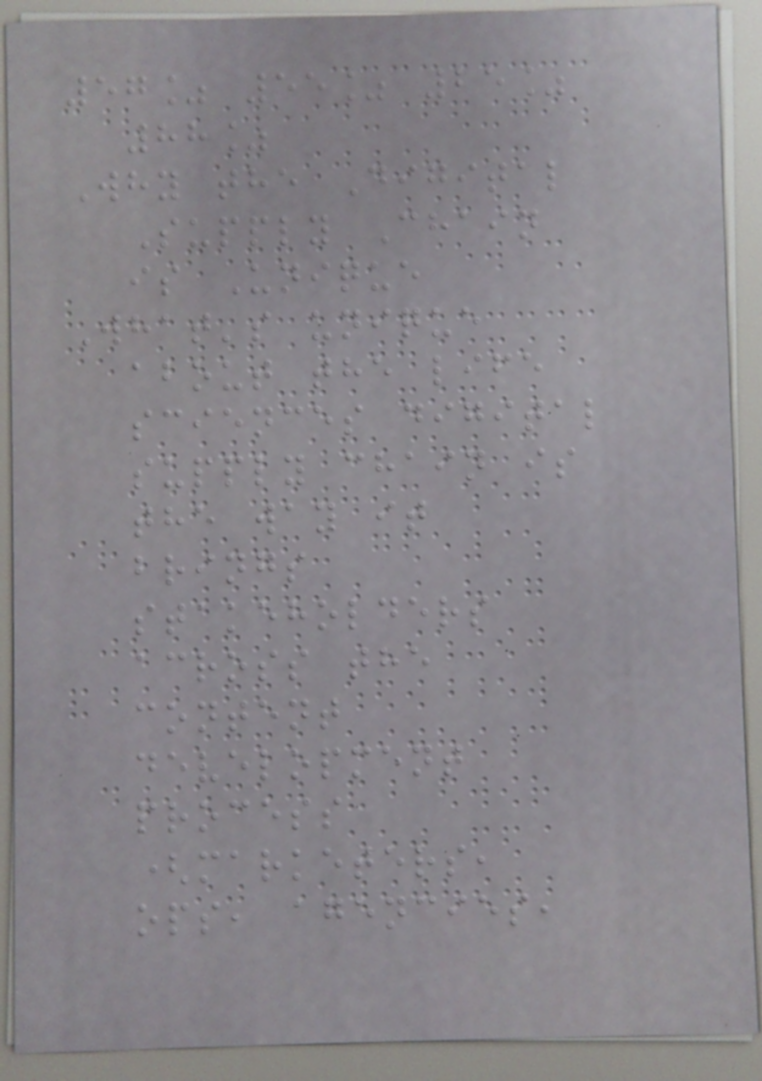57% 55% 25%
88%
Why the Digital
Supply Chain
is Unique
What's unique
about the life
sciences digital
supply chain is
the way it
brings
stakeholders
across the
content
development
process
(marketers,
ops, agencies,
